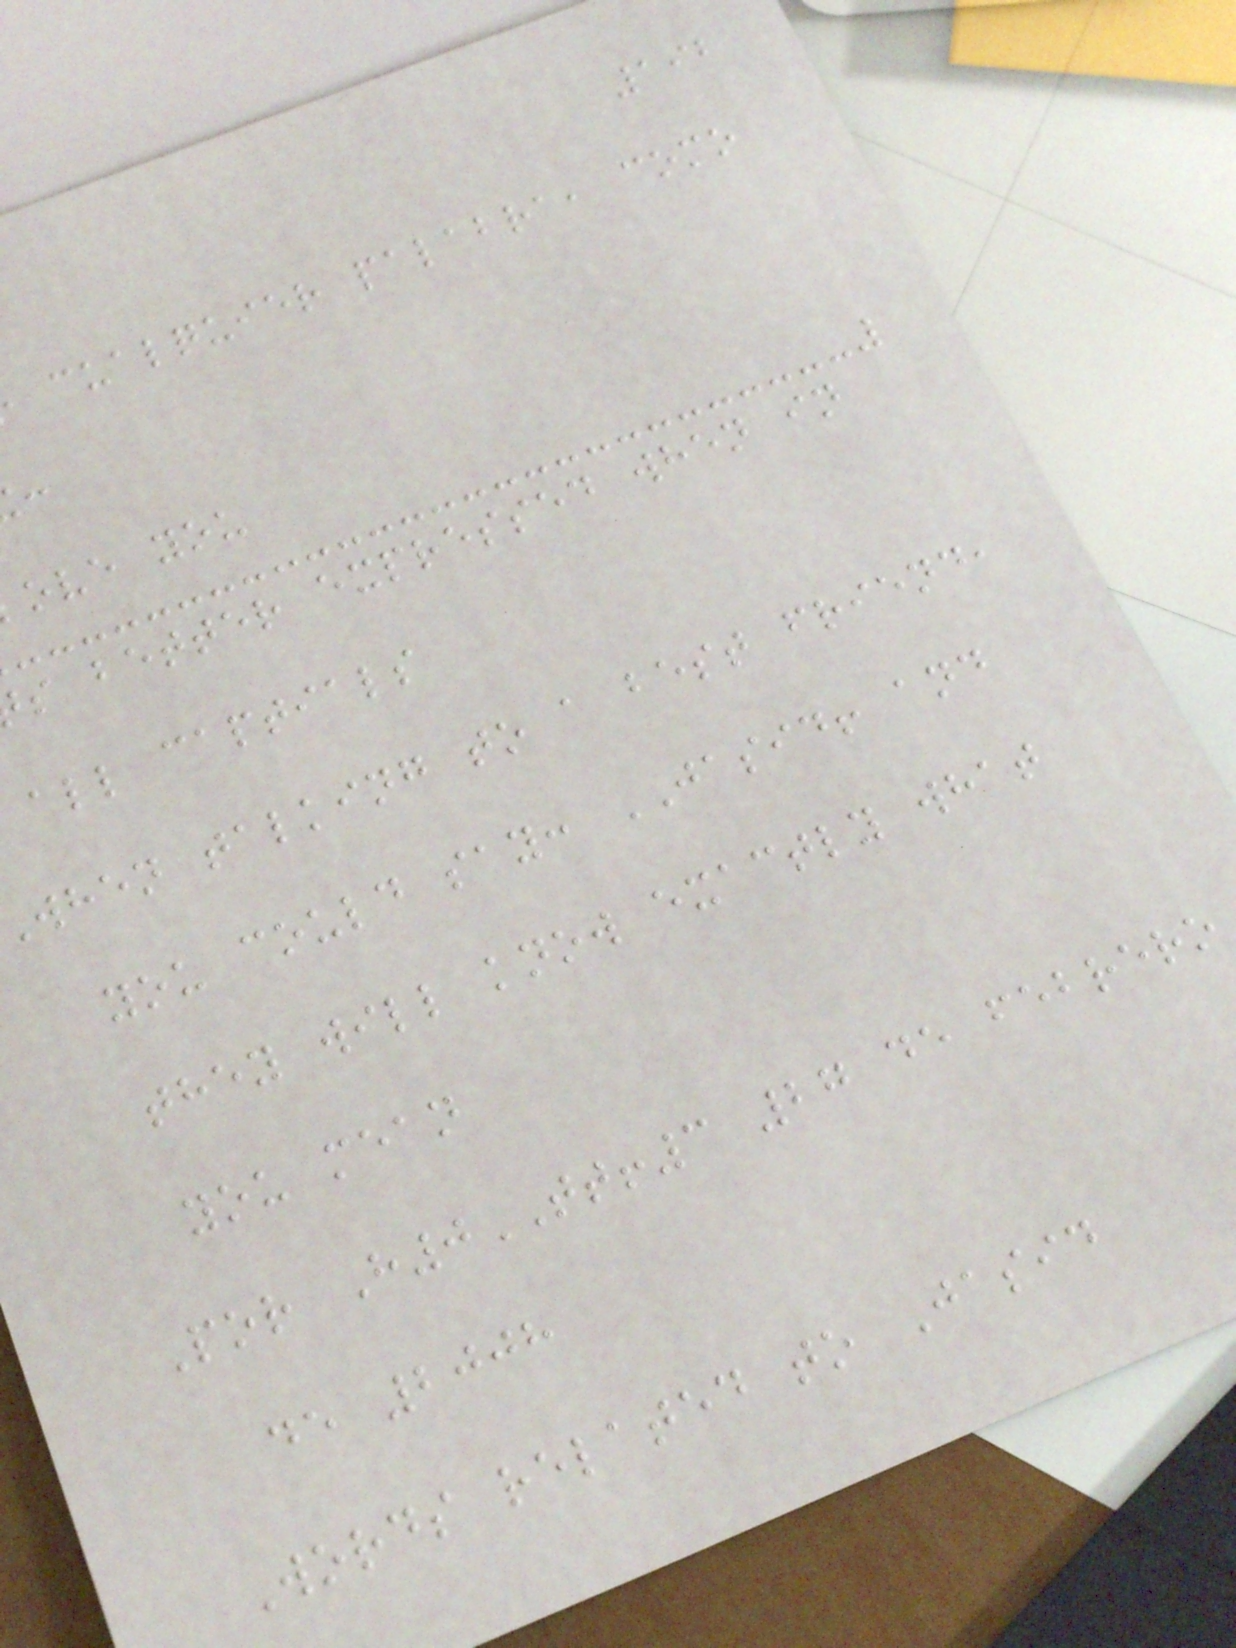192
cualquier palabra, como
ove you
s better expressed when in
all captials
when talking to a best friend,
you could say: JASID! and
they will know exactly what
you mean
Por H0TT!3 27 de febrero
de 2008
Words related to Jasid
